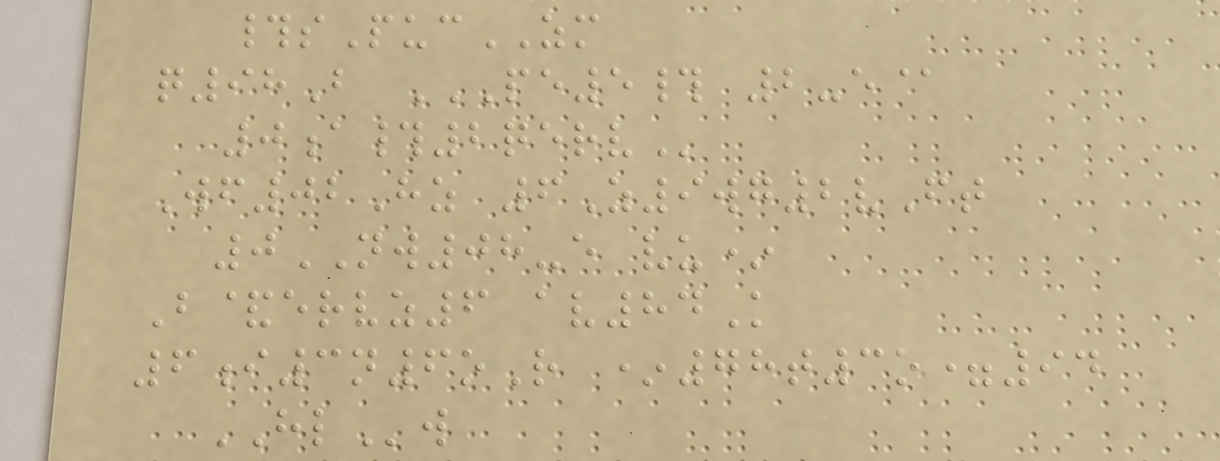#sPucZM
q98B PE5# 2-E@
0A#2QERV
Wf02Hz 6Z9wg2vFt
0NW08-e vu*
B&ervz6 av84K
6i3n6oR *78t3o=94
HLw
